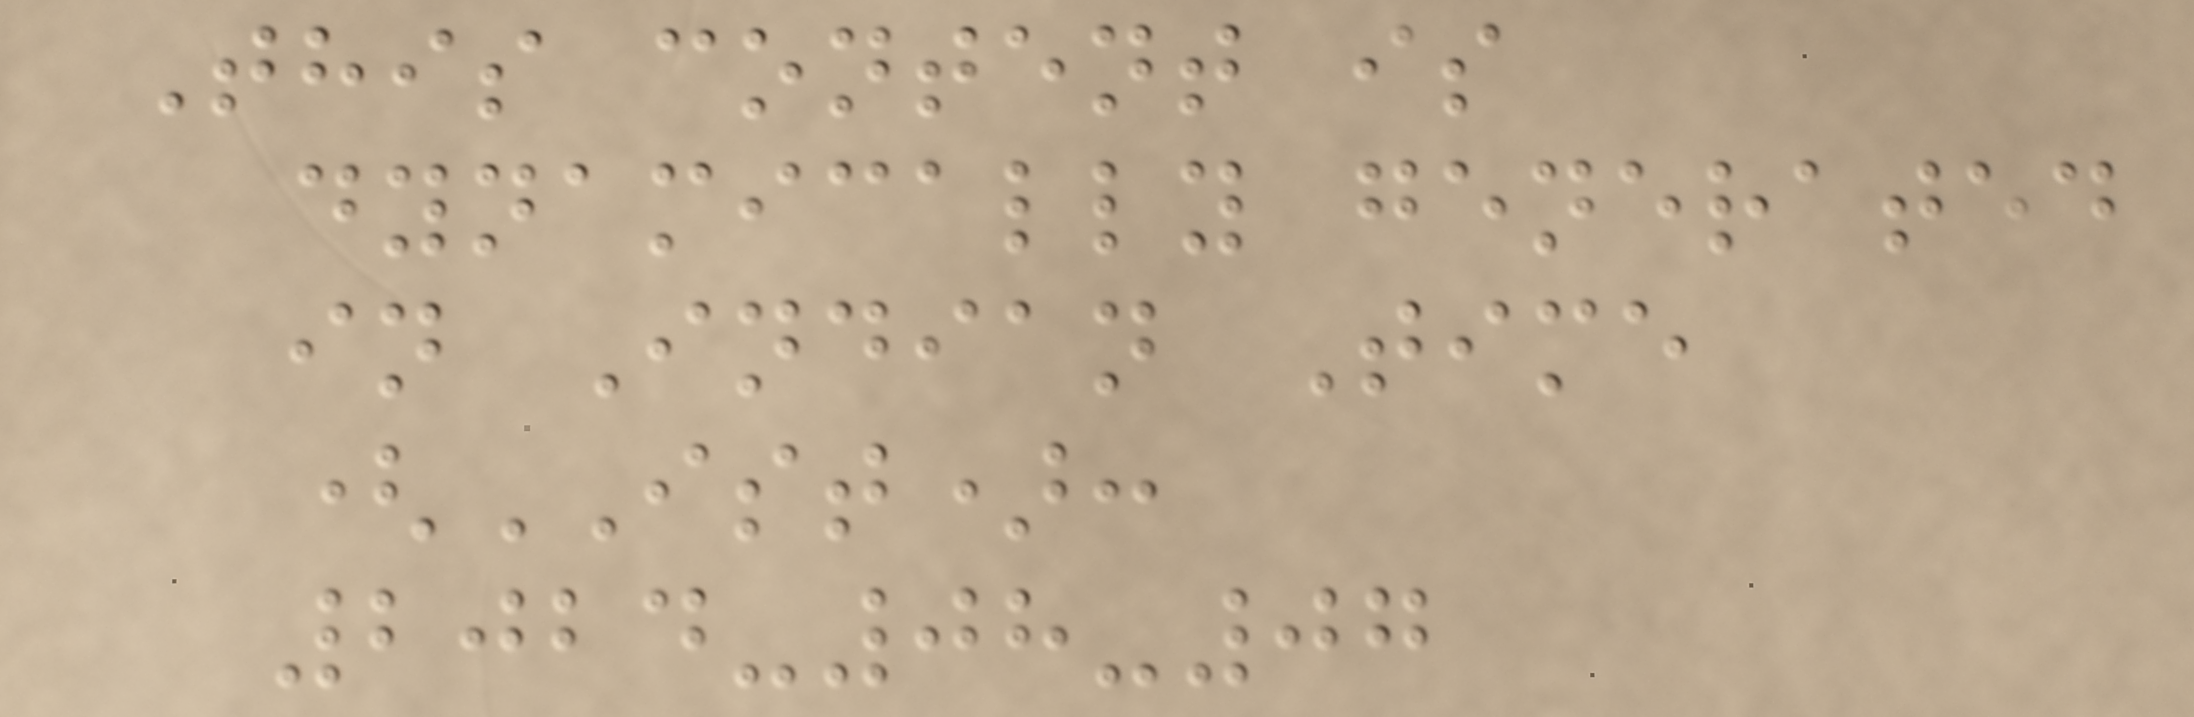This content is
dynamically generated
in Indian Time
(IST):
2024-08-07
